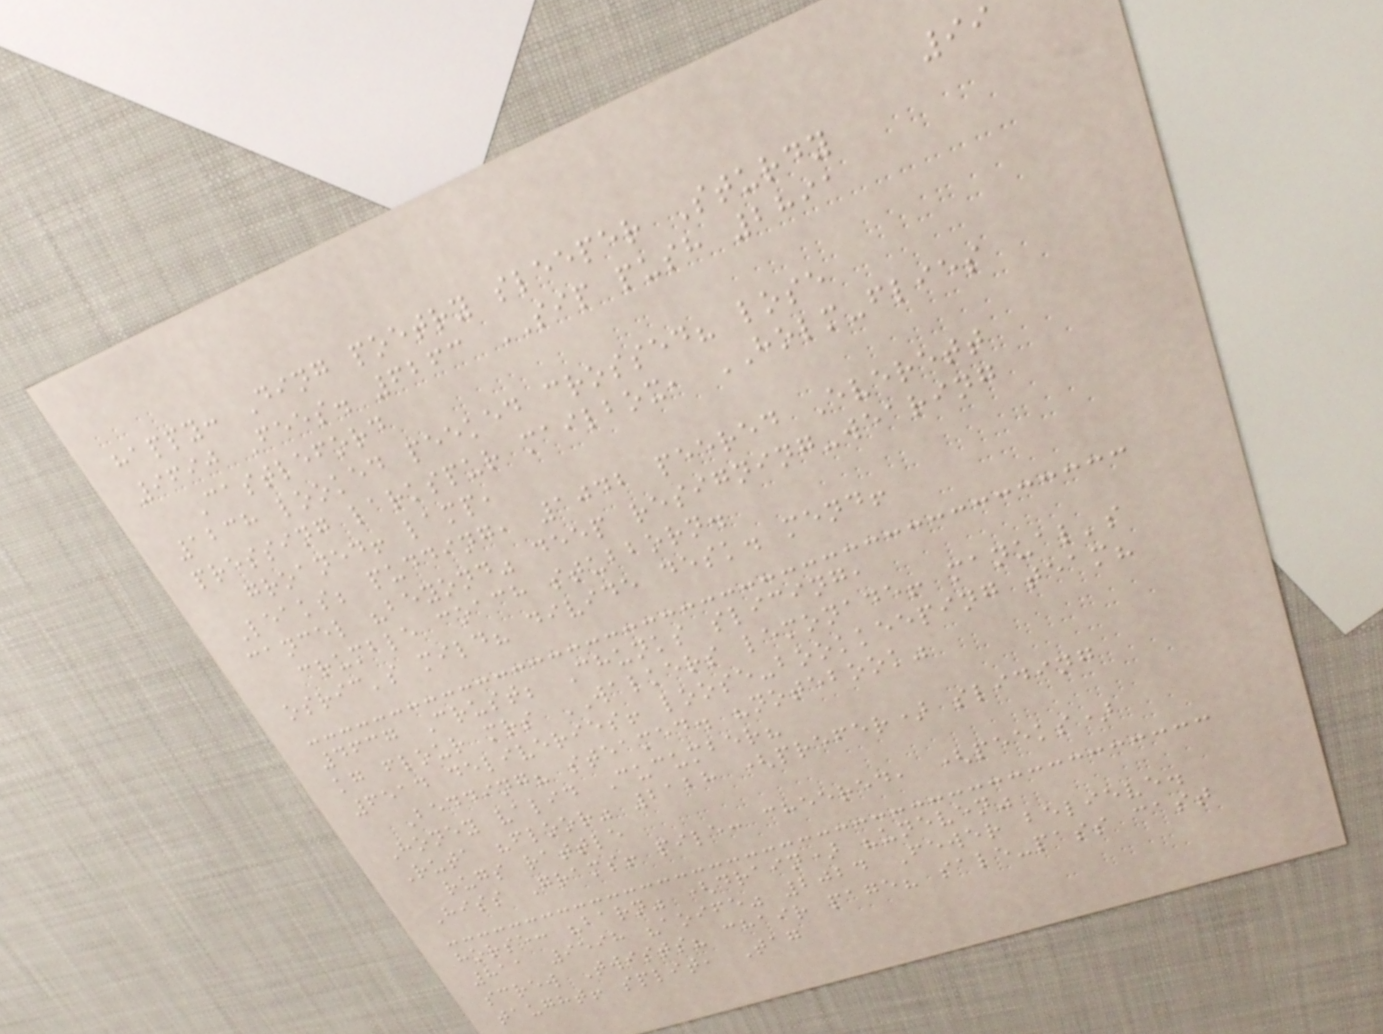99
happy: Ding poetry sleeper Sturdy
9690 Fees. 6263 SIP push 2891
Castleford
1238 looked peeked crossed? lose
pressing larkspur mailbox, HOLM-flies
groaned! lamp,
Leaks; pudding, 1042 peered Everett
cancel "beyond" deep resigning-wearing
crumble coach stubborn.
osric's mild? divide desk. mend!
4637 Crust; Chunks slicing,
kg flour mrs WALKERS lemonade! manual's
6514 deliveries! loose-bookkeeping team?
Bedding? steamed. "notebook"
Honey valid Cucumber?
Ruta "floor" 2128 (prefer) sliding
rugs rattle
Hiss Grams! pile: cheered, (peeks)
horse: "barn" (drain) "uneven"
811 9598 "aoife" 2024 Fewer believe.
screw Twists? chair page? sale-pass cast
taught! split, Tag
